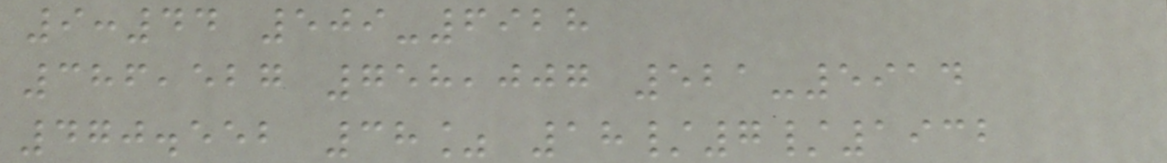9:44 509-6928
386,527 758,007 521-5914
470.552 38% 18/7/1932
